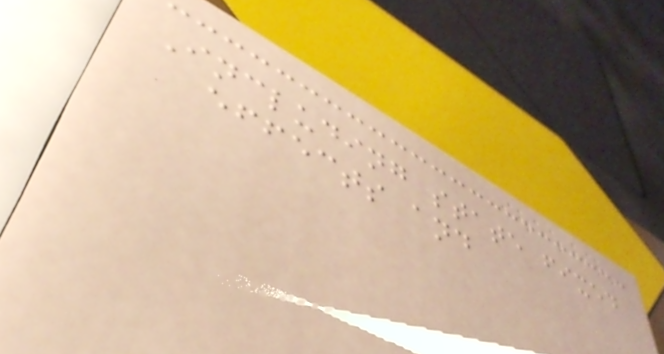Including state fixed
effects and
